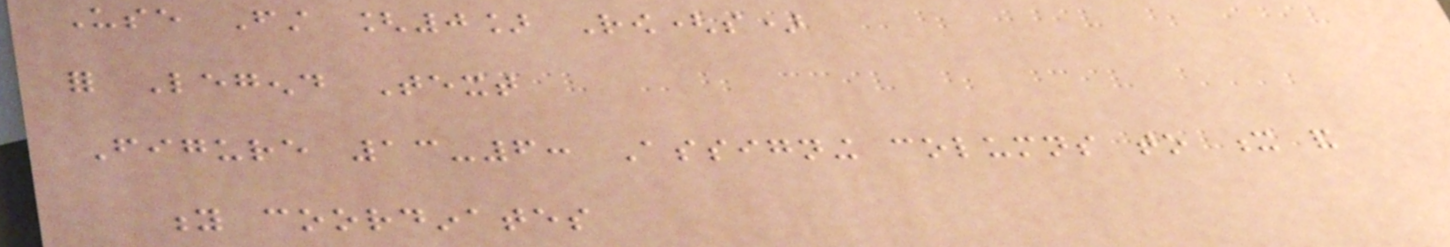Use First [0] Row(s)
for Legend Text
Figure 13-6: Assigning columns to x and
y coordinates
